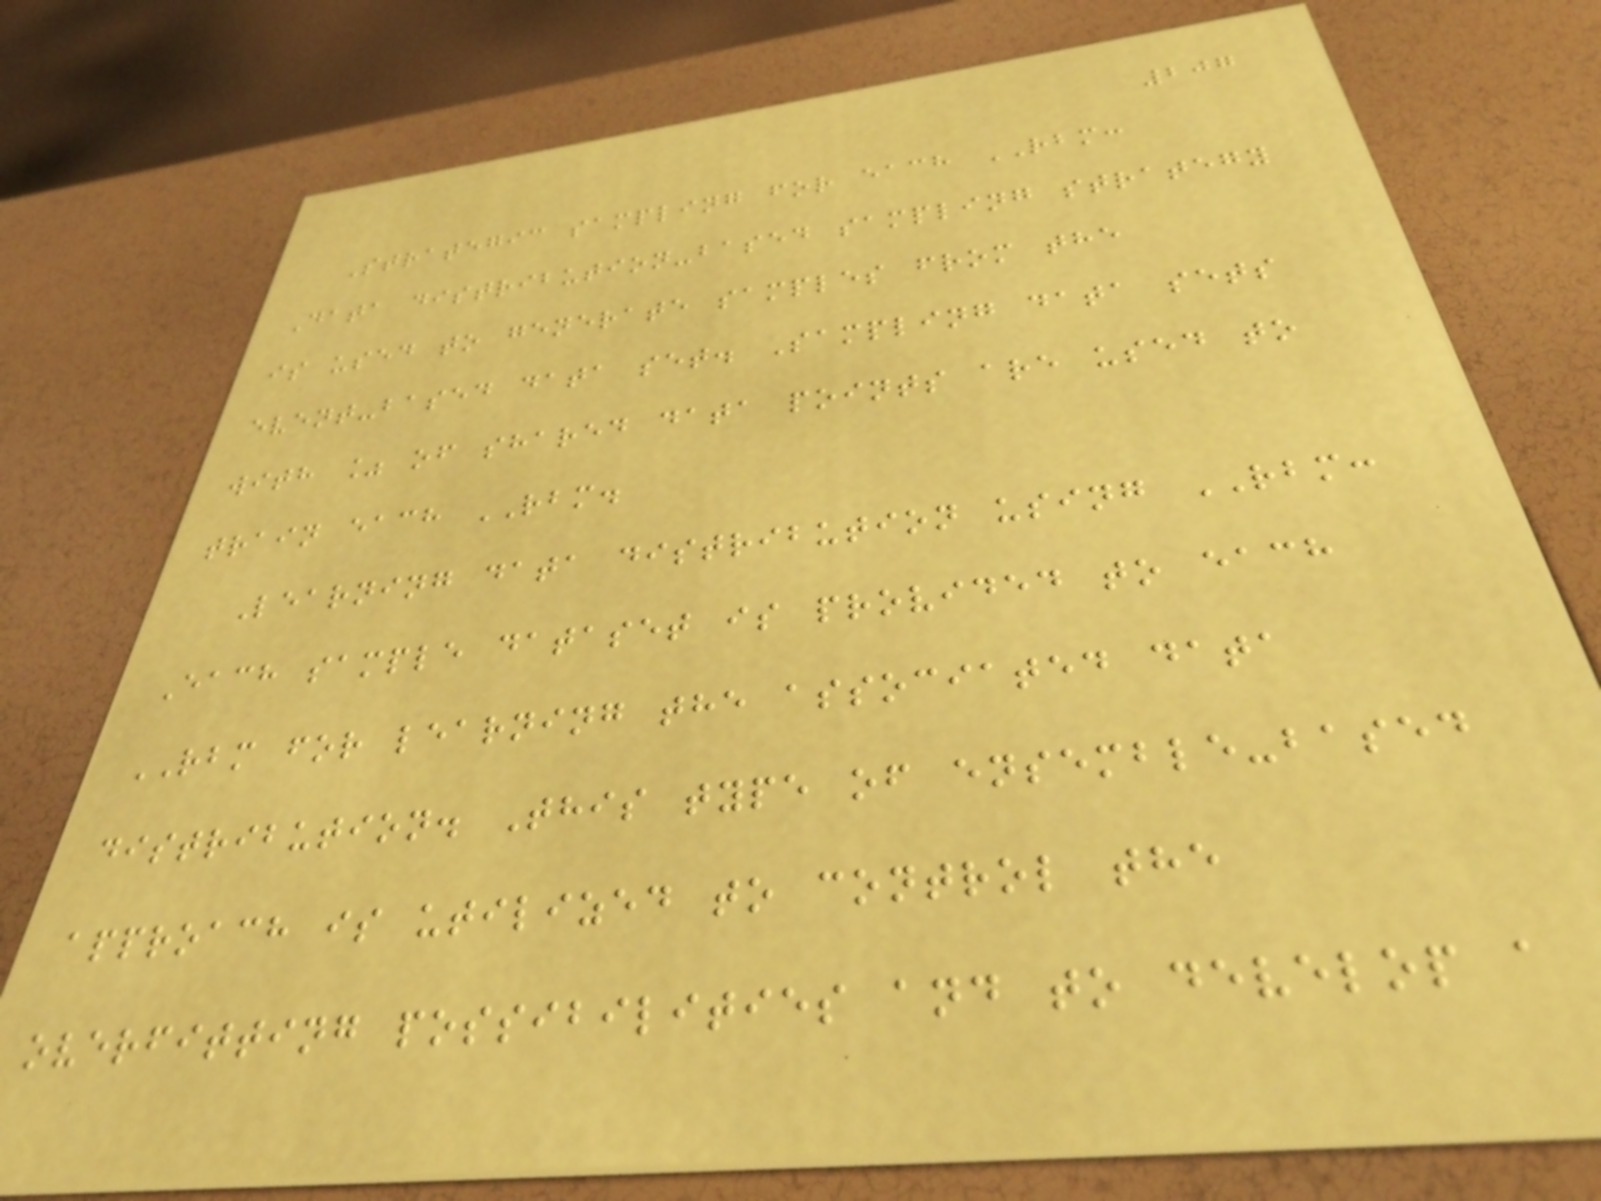207
Strategic sampling for each RBM:
Data distribution-based sampling strategy
is used to generate samples from the
event-based data set. Sampling data sets
with % of shared data points are used to
train each RBM.
Learning data distribution using RBM:
Each sample dataset is provided to each
RBM for learning the associated data
distribution. This type of ensemble-based
approach is utilized to control the
overfitting possibilities and to develop a
